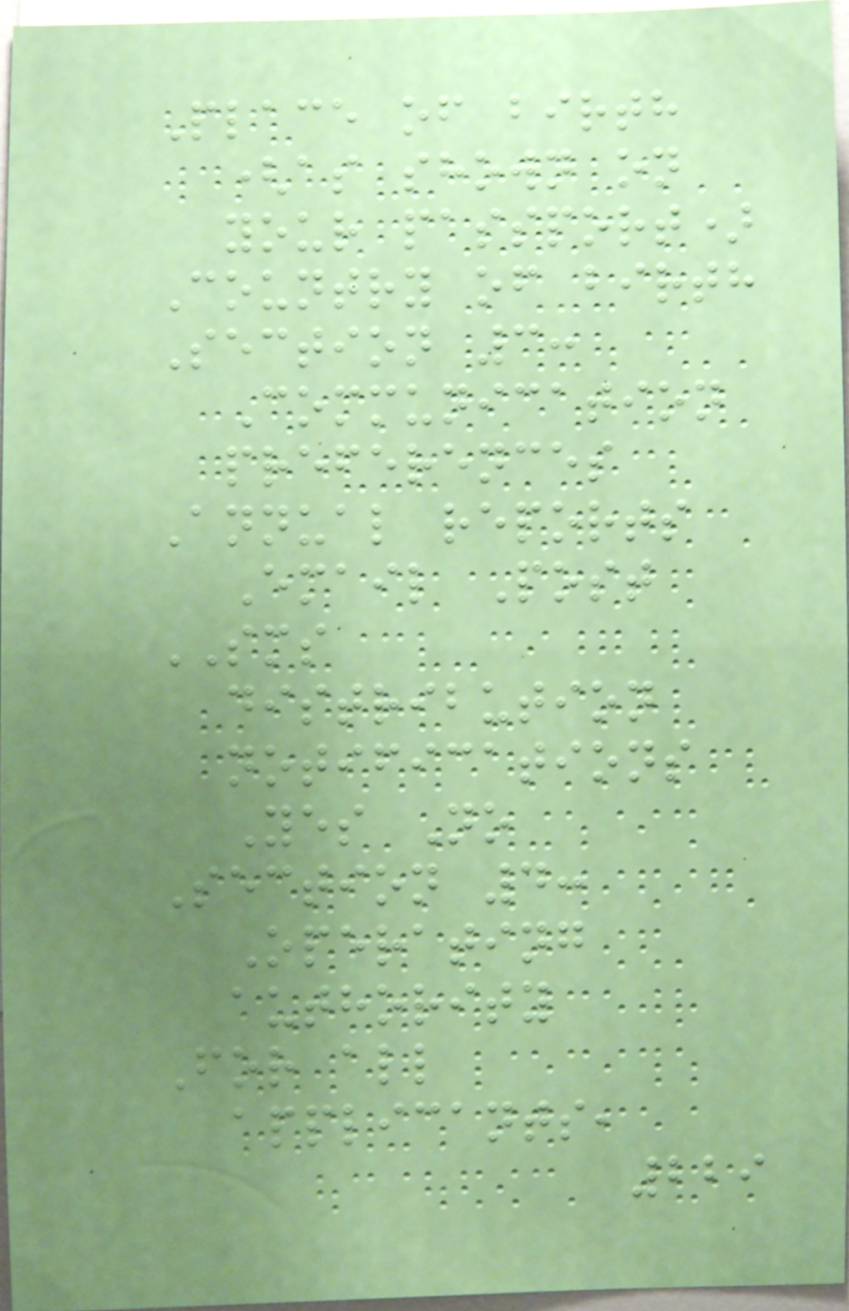Place of birth
(as shown on
your passport)
Country of birth
Section 3:
Communication
preferences
Annual reports
Email Post
SMS
distribution
notifications
Yes No
Section 4:
Operating
authority
For all
applicants,
229
